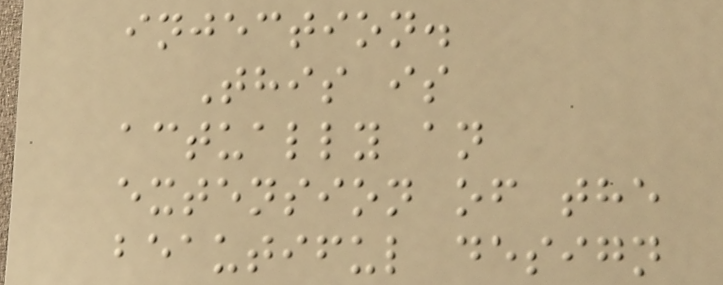injection.
This is
actually an
extension of the
beautiful design
